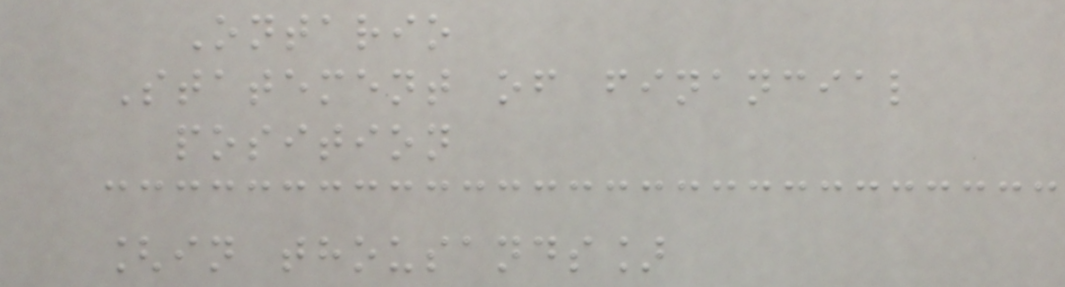Ontario
Statement of financial
position
[in thousands]
